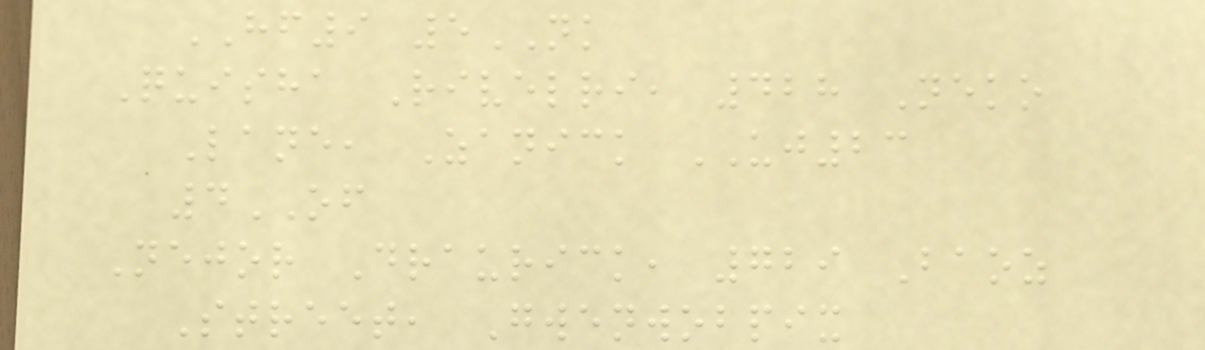HF9 5NK
Quisha Rivelri, 428 Neko
Lane, Zanick UJ23
4OF
Nejor Draurick, 729 Baoz
Street, Gwenwobpix
